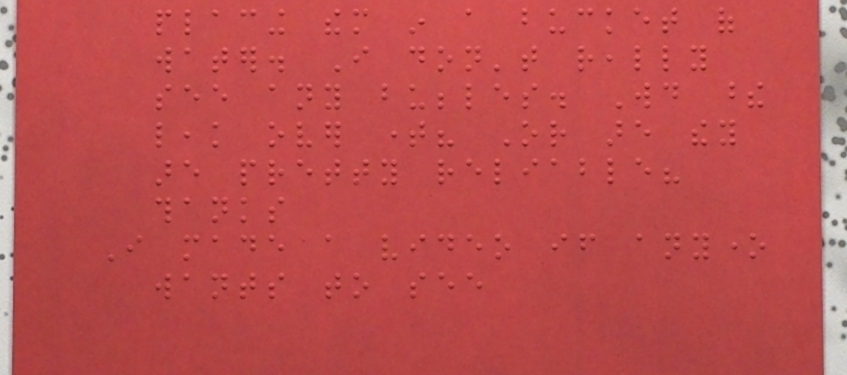placing them in a bucket of
water. I don't really
see any bubbles. Would these
leak over time? Or are they
are pretty reliable?
thanks
I made a video if anyone
wants to see
